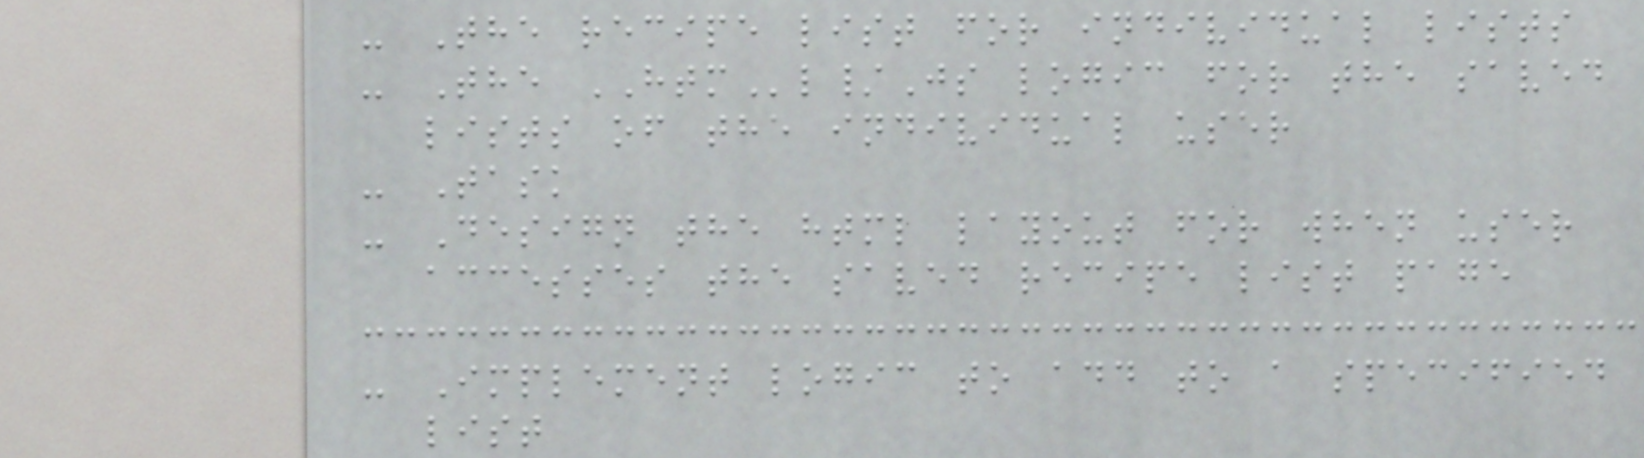- The recipe list for individual lists
- The HTMl/Js logic for the saved
lists of the individual user
- Task
- Design the html layout for when user
accesses the saved recipe list page
- Implement logic to add to a specified
list
